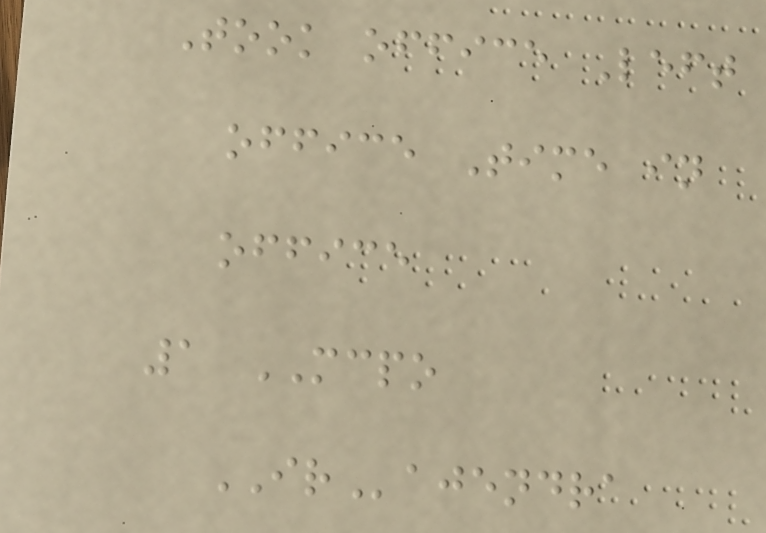Took office Left
office Time in
office
1 MCPO
IRajendra
